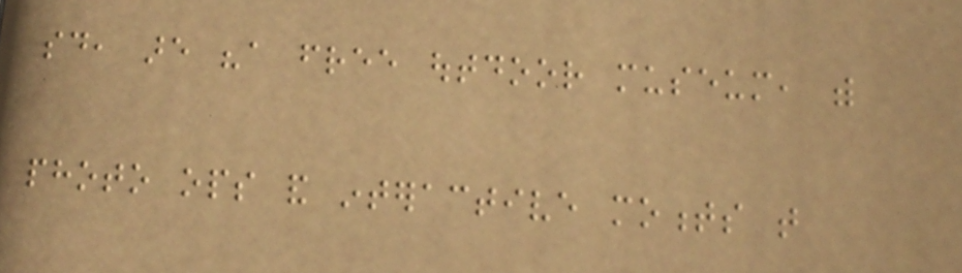said, are "a free outdoor museum, with
photo ops and interactive moments that
